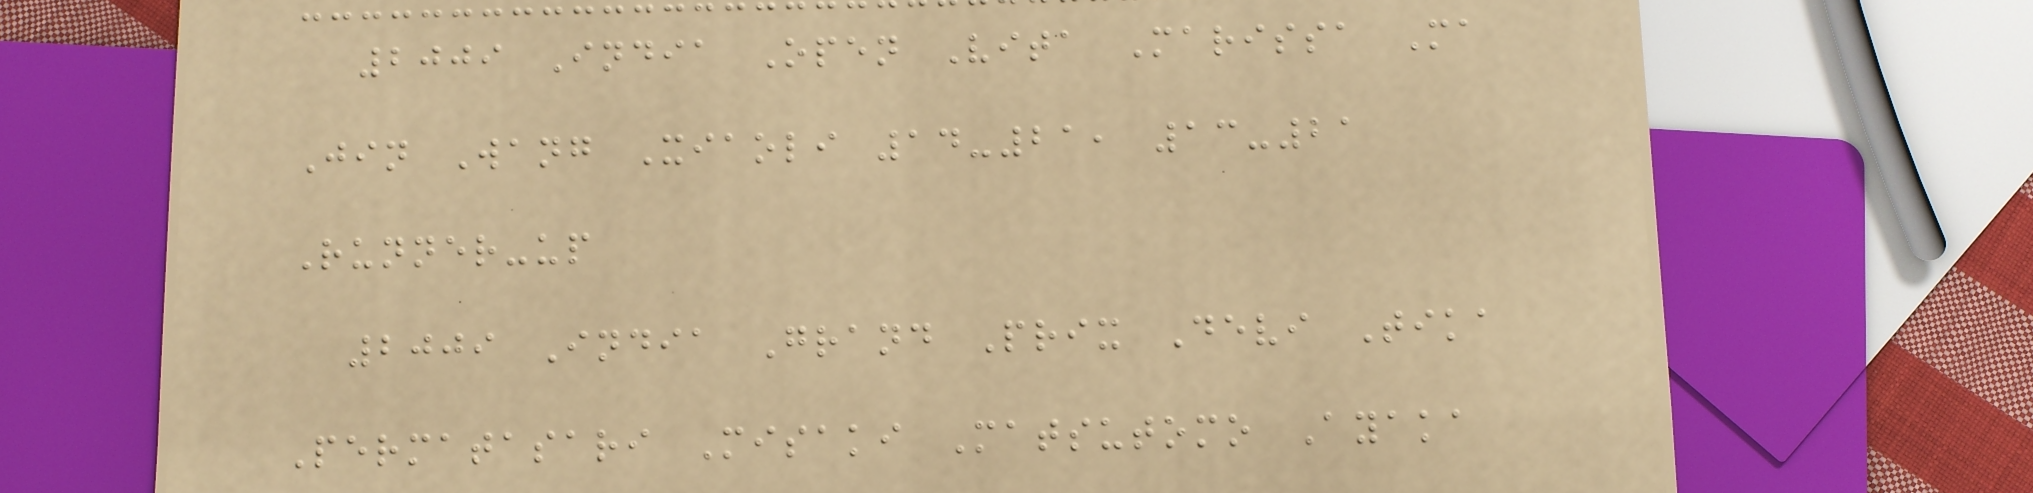2009 India Open Vita Marissa Ma
Jin Wang Xiaoli 14-21, 13-21
Runner-up
2009 India Grand Prix Devi Tika
Permatasari Misaki Matsutomo Ayaka
